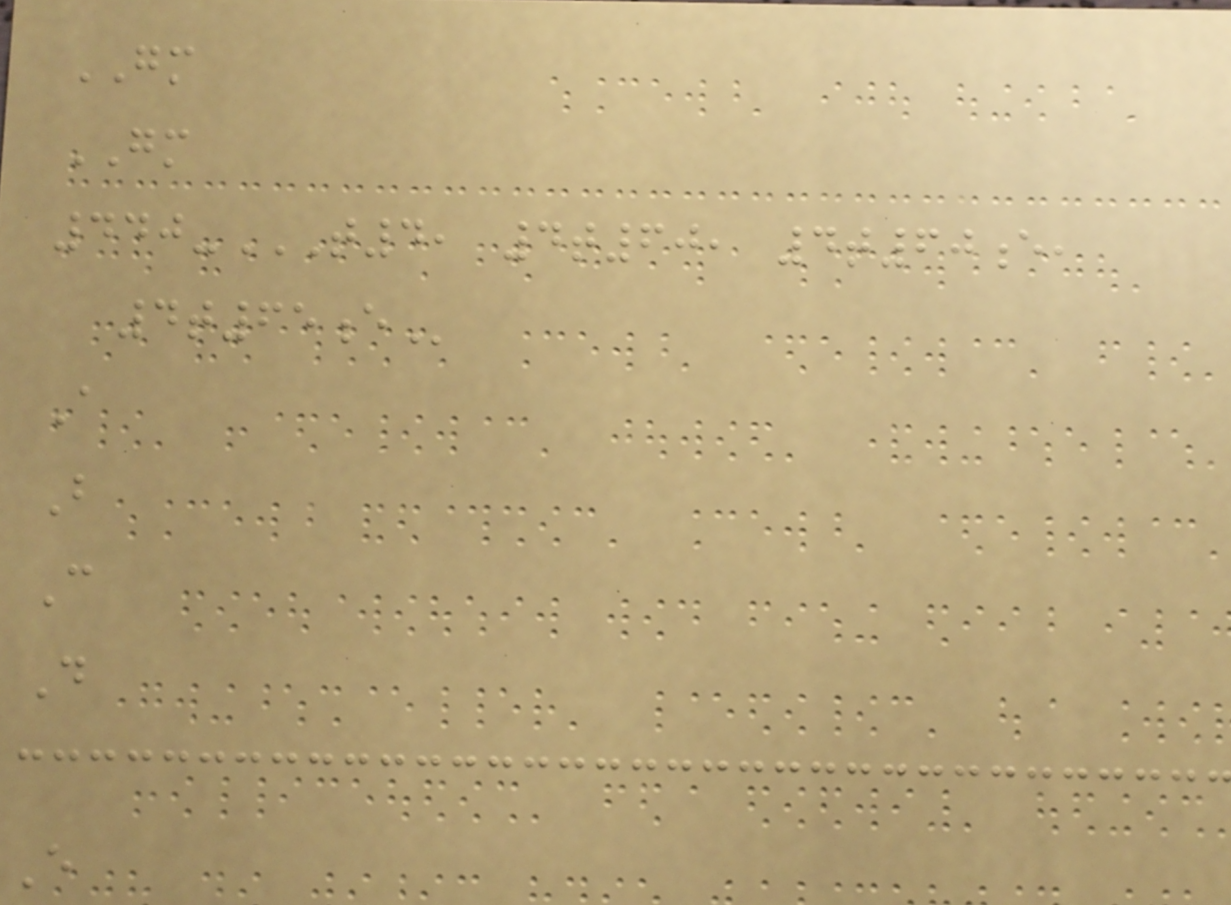GM
GM
440-T4, 4T60, 4T60E,
4T65E
A
B
C
D
E
